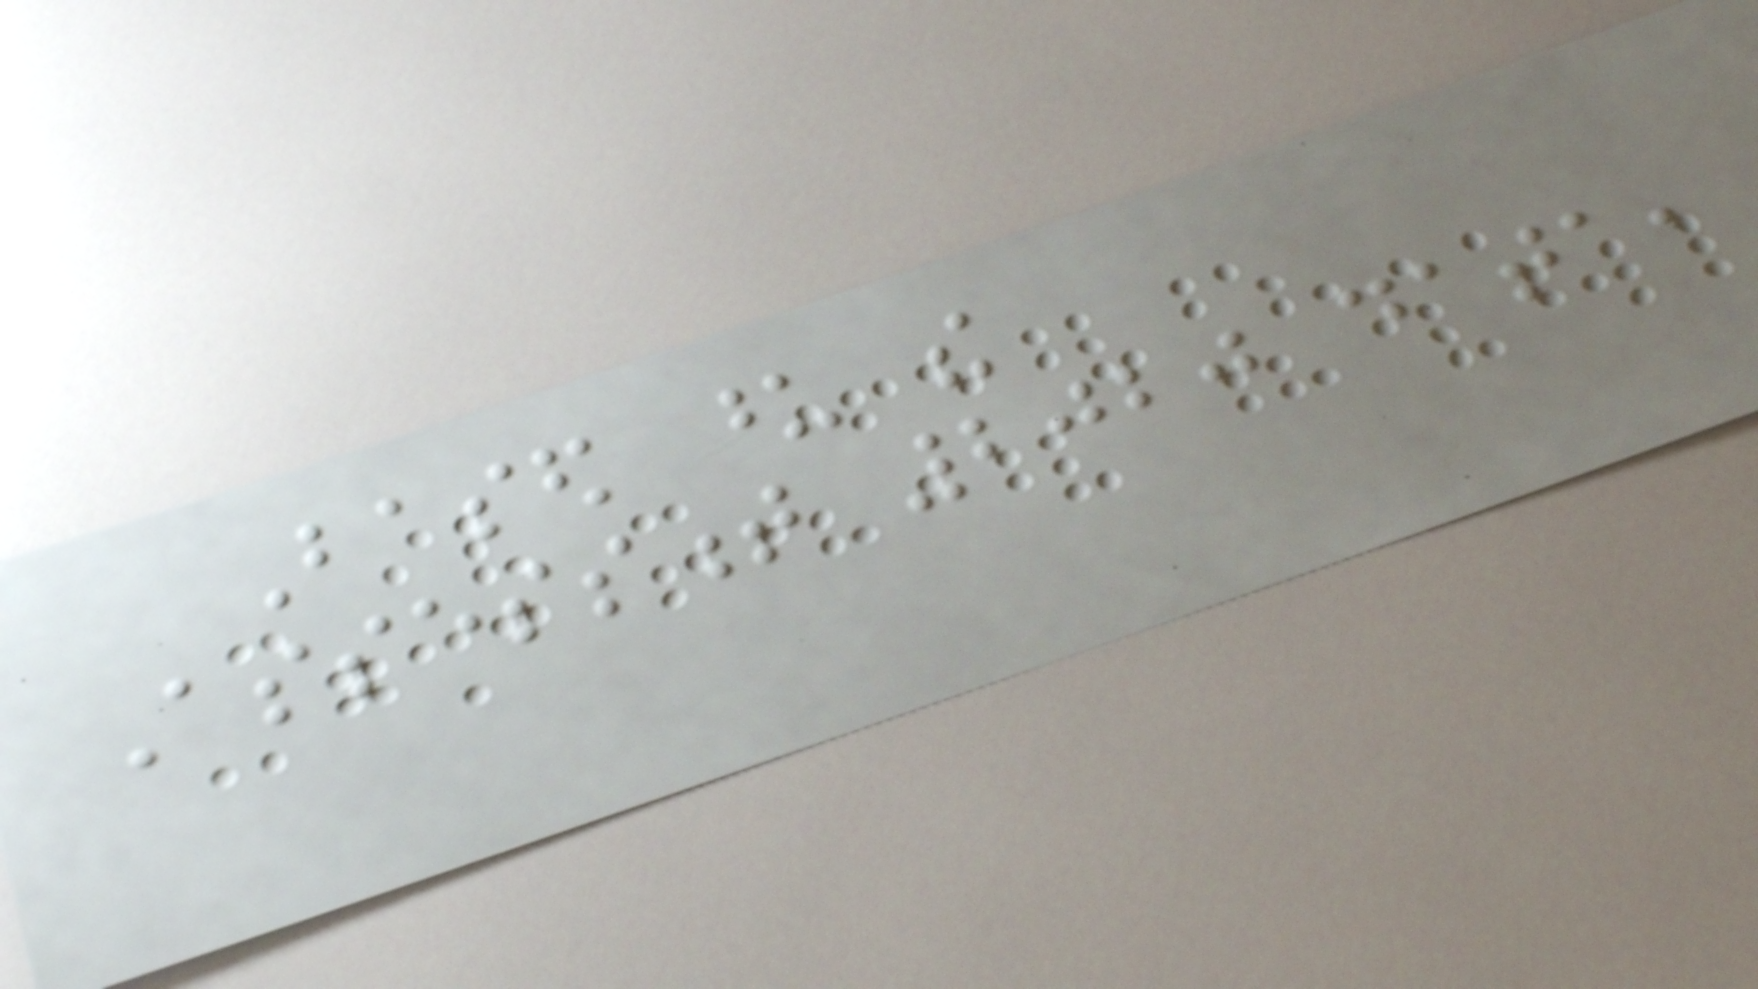Based upon the
Assessment 2020 data,
